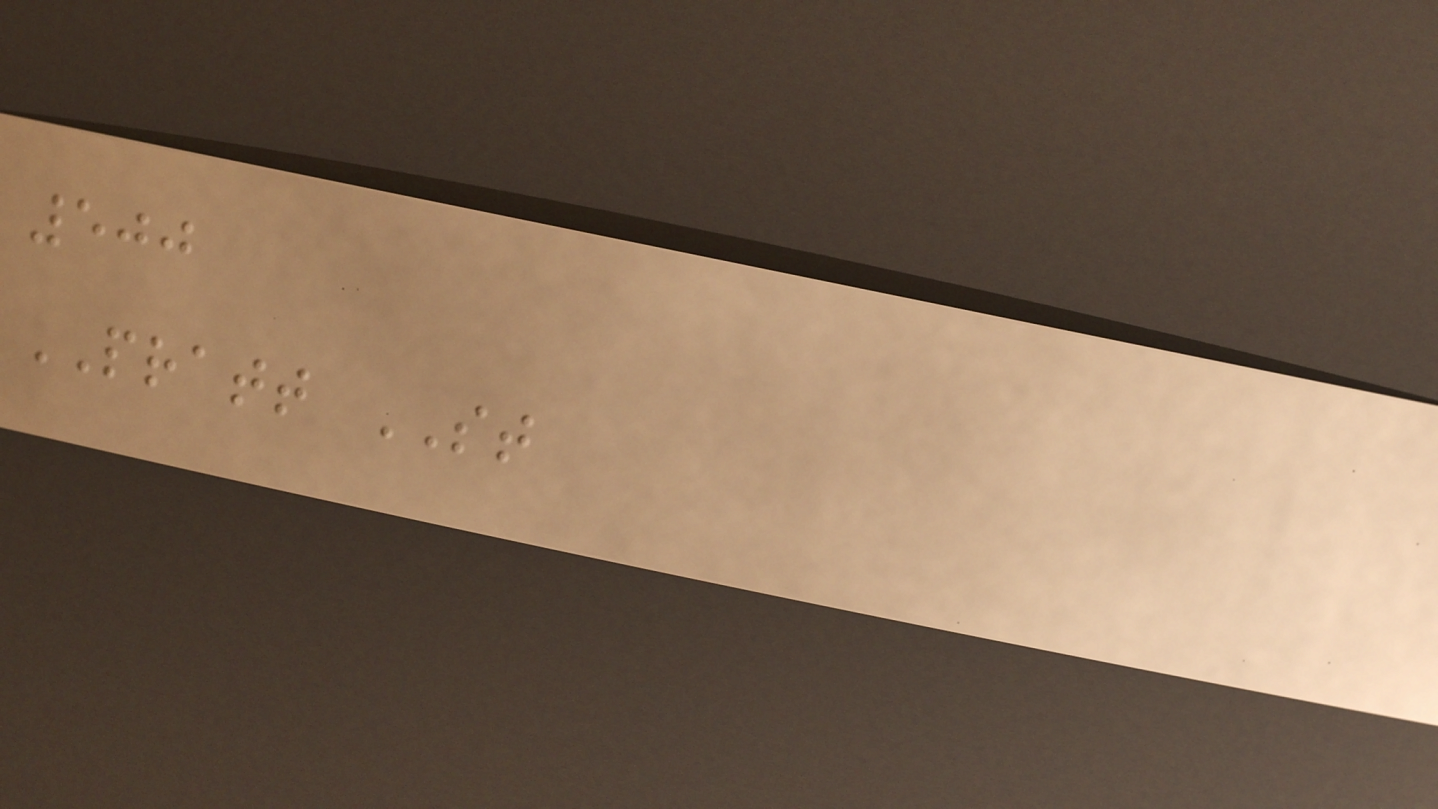500
PRATT ST
